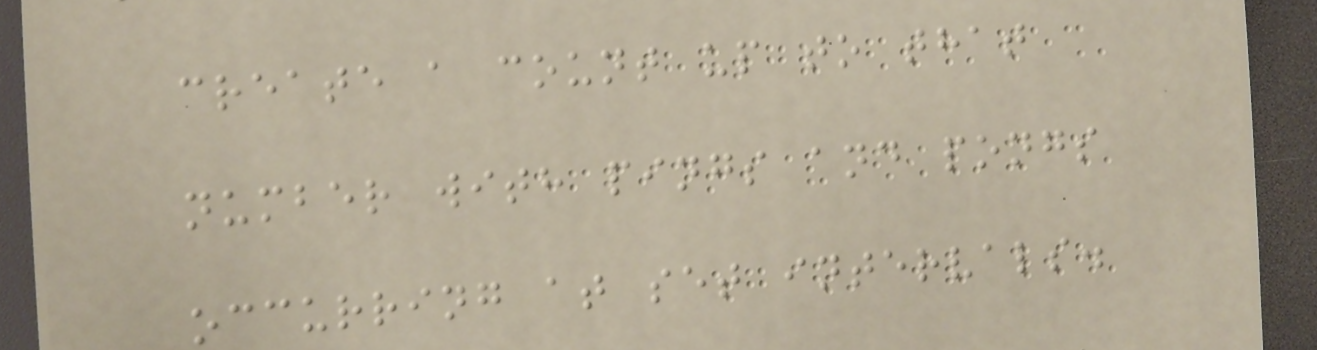create a count up to that
number with pings and pongs
occurring at set intervals.
